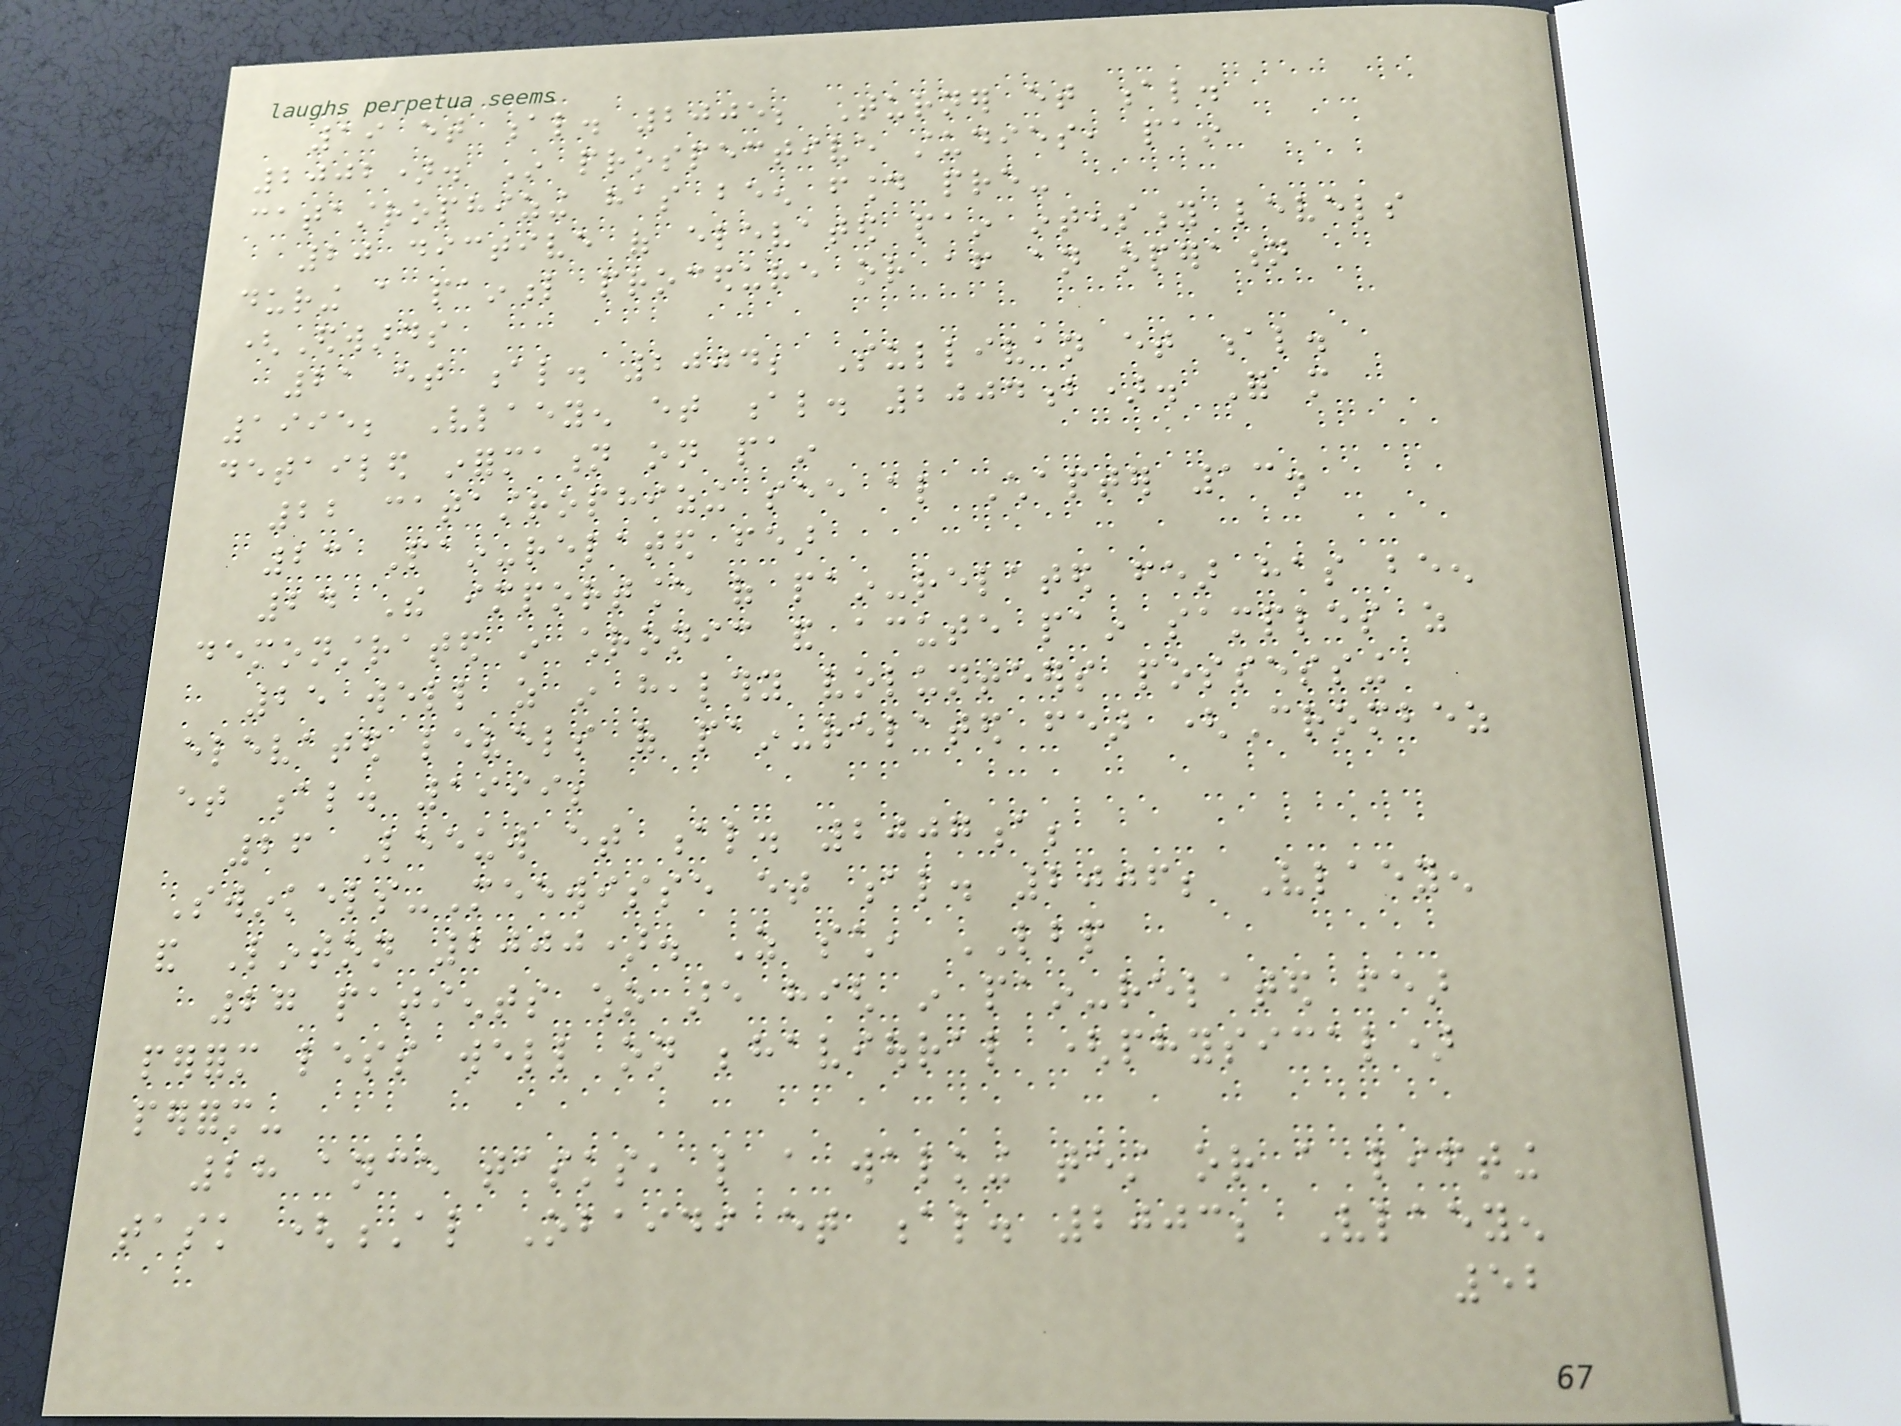19 et al. 2005; Turner et al.
2002). In prospective studies, pain
catastrophizing has been found pre-
20 dictive of elevated pain intensity levels
during a painful procedure or after an operation
(Edwards
21 et al. 2004; Sullivan et al.
1995; Vlaeyen et al. 2004b). For more
detailed information on pain
22 catastrophizing see also Chapter 13.
23 Pain-related fear
24 The importance of pain-related fear has been
demonstrated in chronic and acute pain samples as
25 well as in healthy volunteers possessing
elevated levels of pain-related fear (Crombez
et al. 1999;
26 Leeuw et al. 2007a;
Swinkels-Meewisse et al. 2006; Vlaeyen
and Linton 2000). As such, LBP
27 patients who are high in pain-related fear
perform less well on behavioural (physical)
perform-
28 ance tasks, like a walking test or a lifting
task (Al Obaidi et al. 2003; Vlaeyen
52
